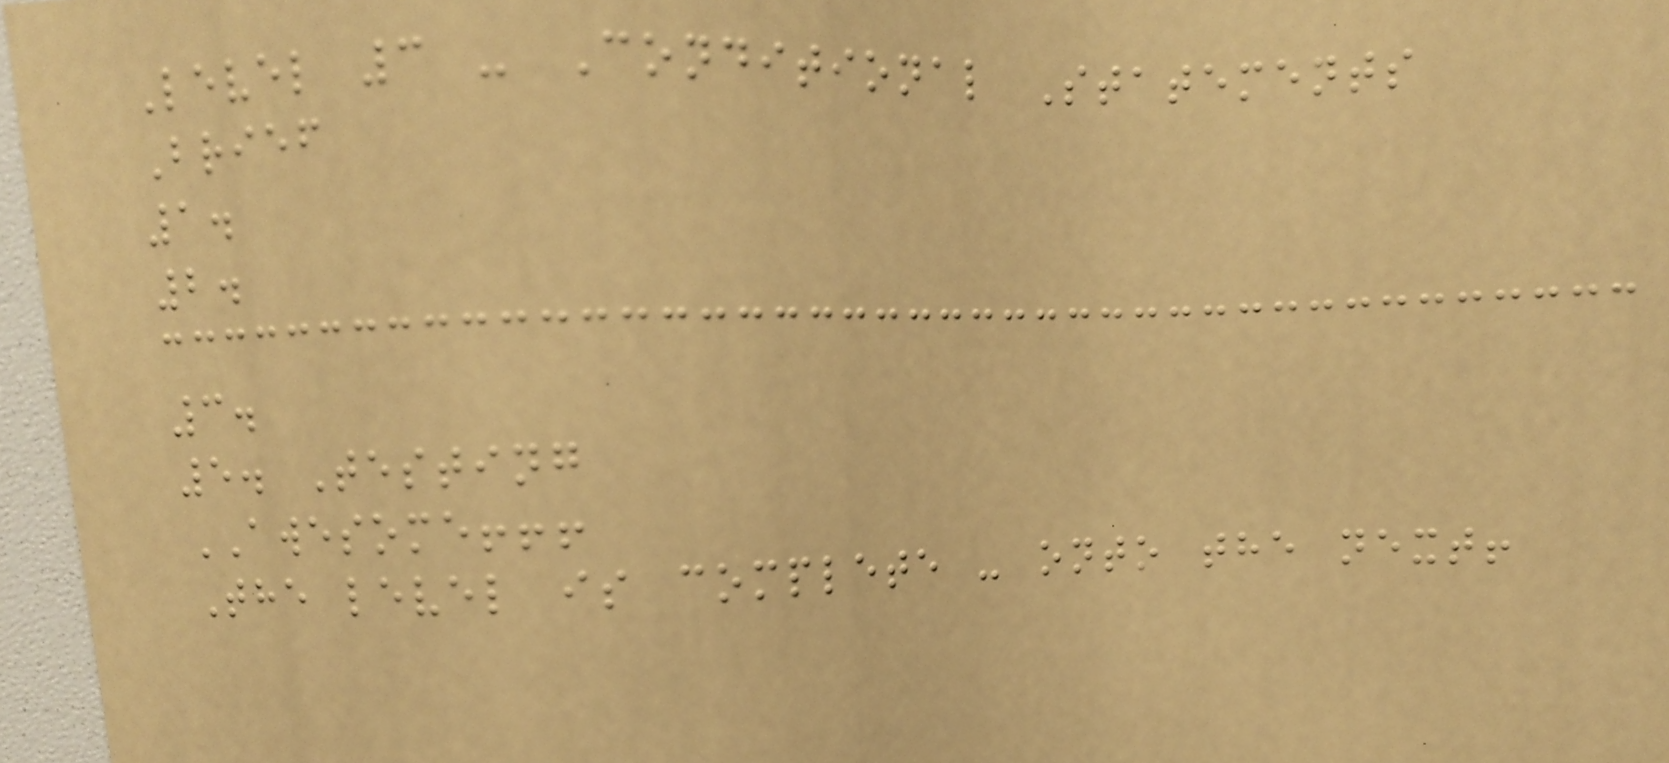Level 3 - Conditional Statements
Brief
1.
2.
3.
5. Testing
AWESOME!!!
The level is complete - onto the next!
